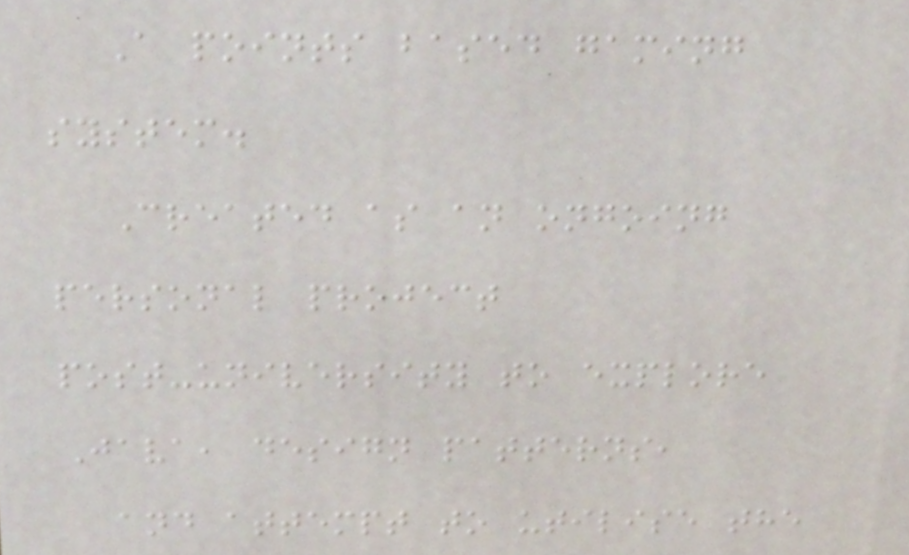A points based gaming
system.
Created as an ongoing
personal project
post-university to explore
Java, design patterns,
and attempt to utilise the
